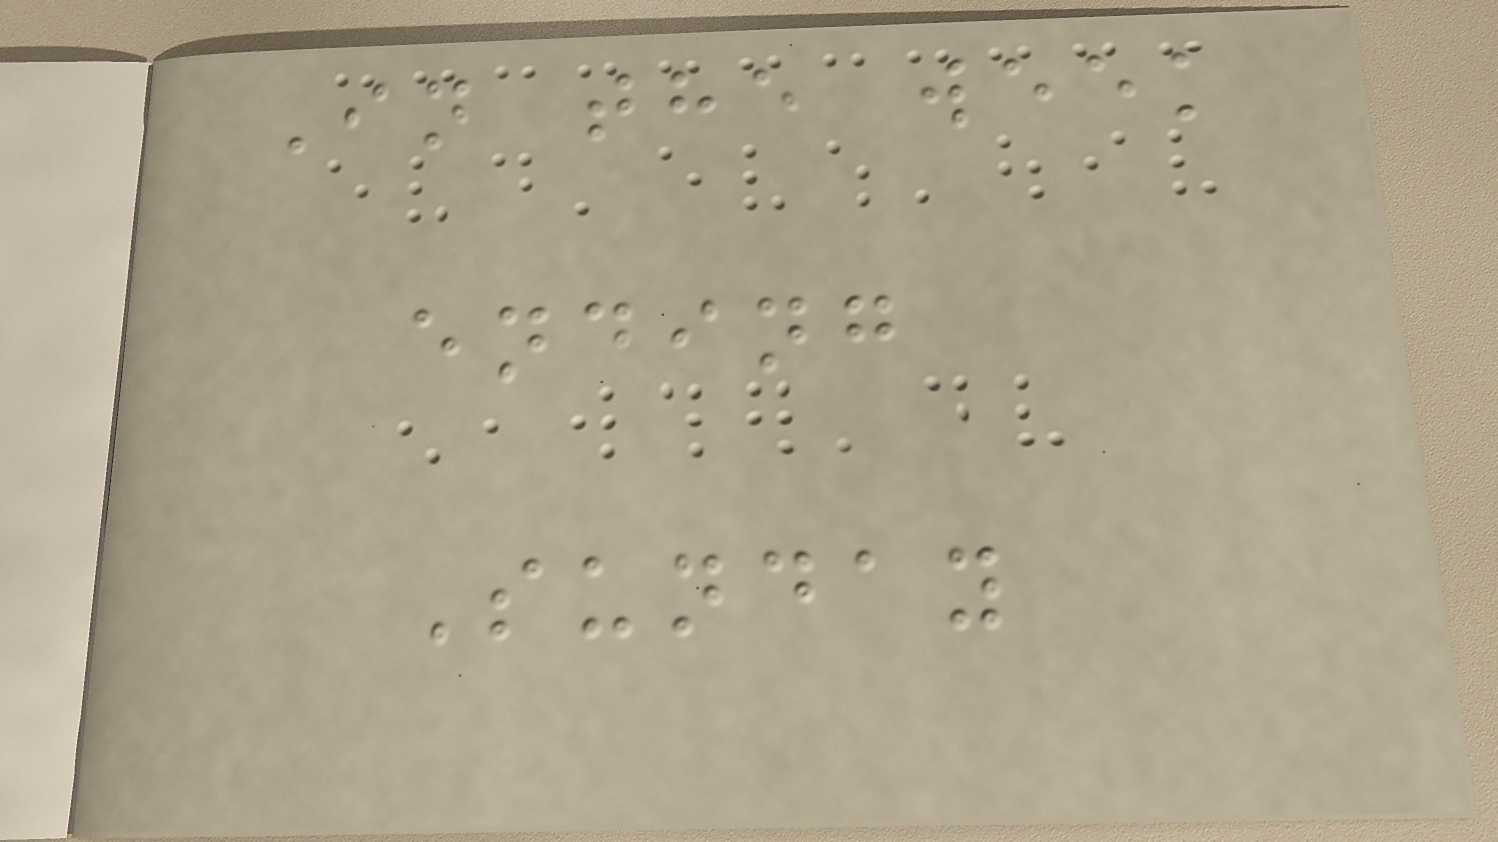In the week
ending
Sunday
